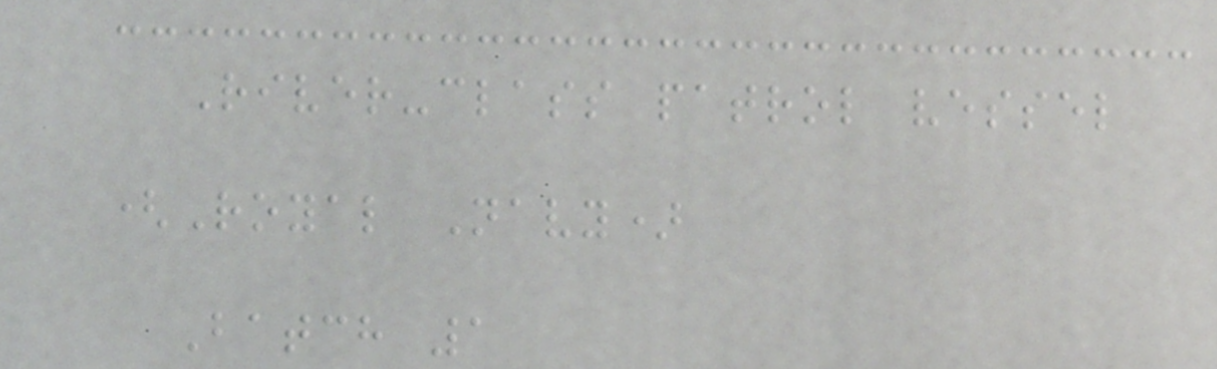River-class patrol vessel
(Royal Navy)
Batch 1
